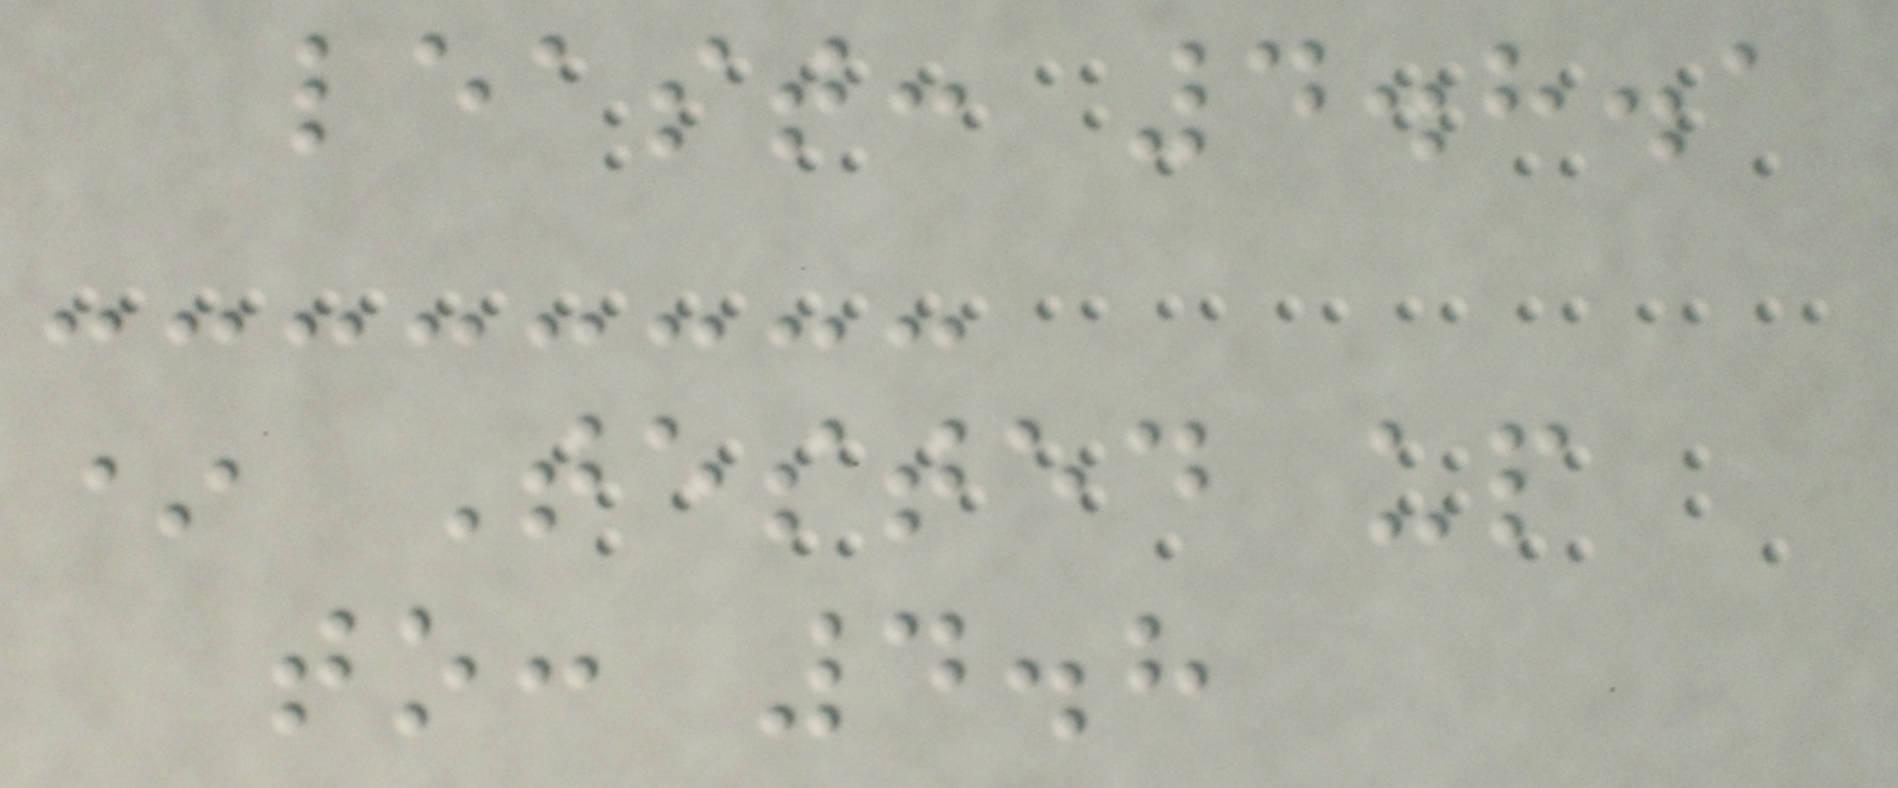least: 4.8.1
* Tested up
to: 4.8
